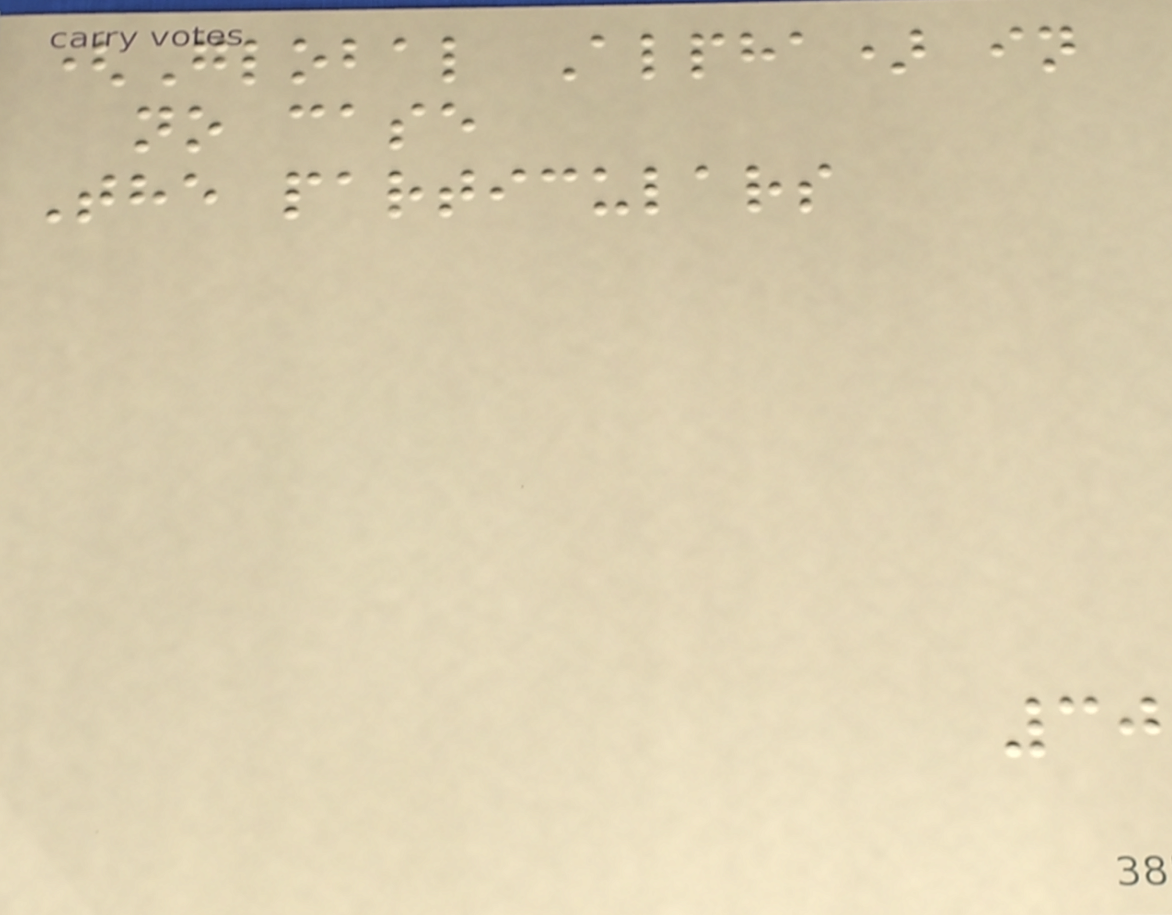(Global Alpha) in
no case
The particulars
30
